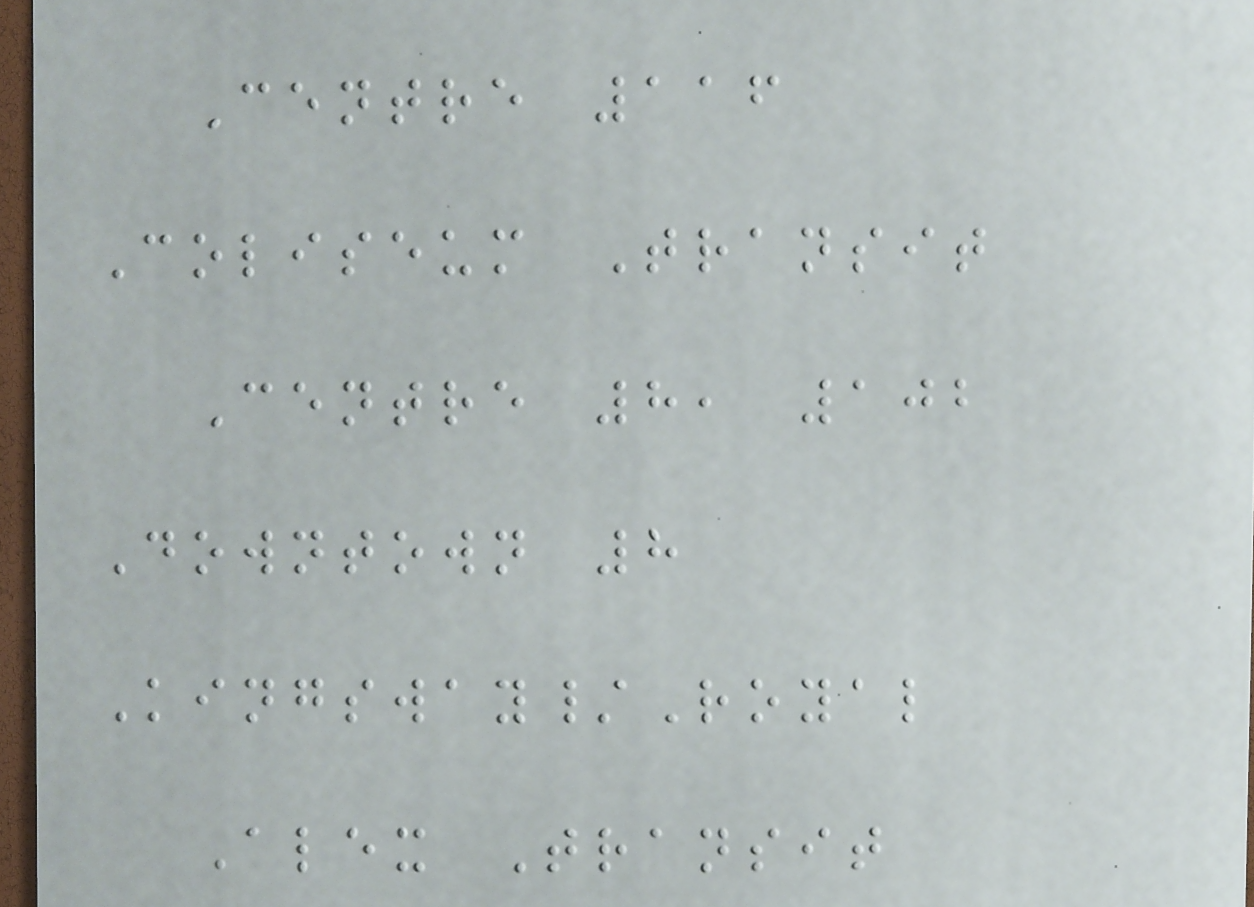Centre 116
Coliseum Transit
Centre 8, 102
Downtown 8
Kingsway/Royal
Alex Transit
